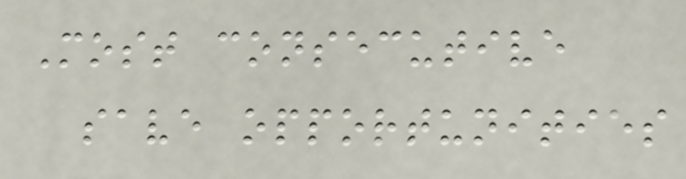Most consecutive
save opportunities
